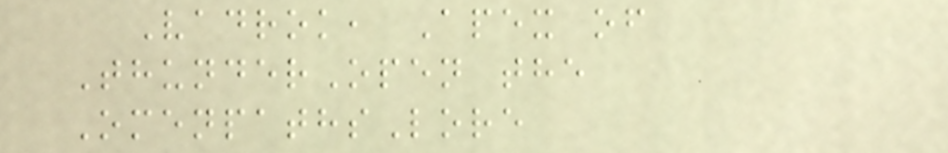Vadrok, Apex of
ThunderOpen the
OmenpathsLore
